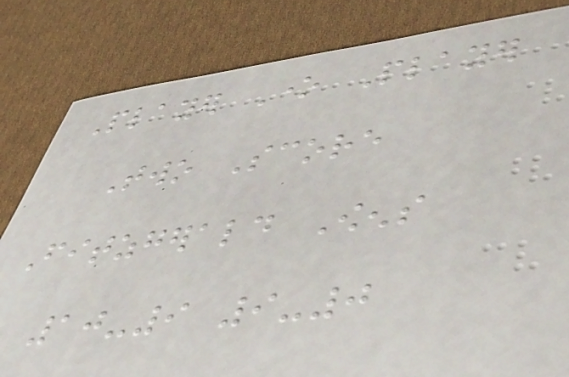Player One Player
Two Score
Fitzgerald Owens
10-9 9-0
